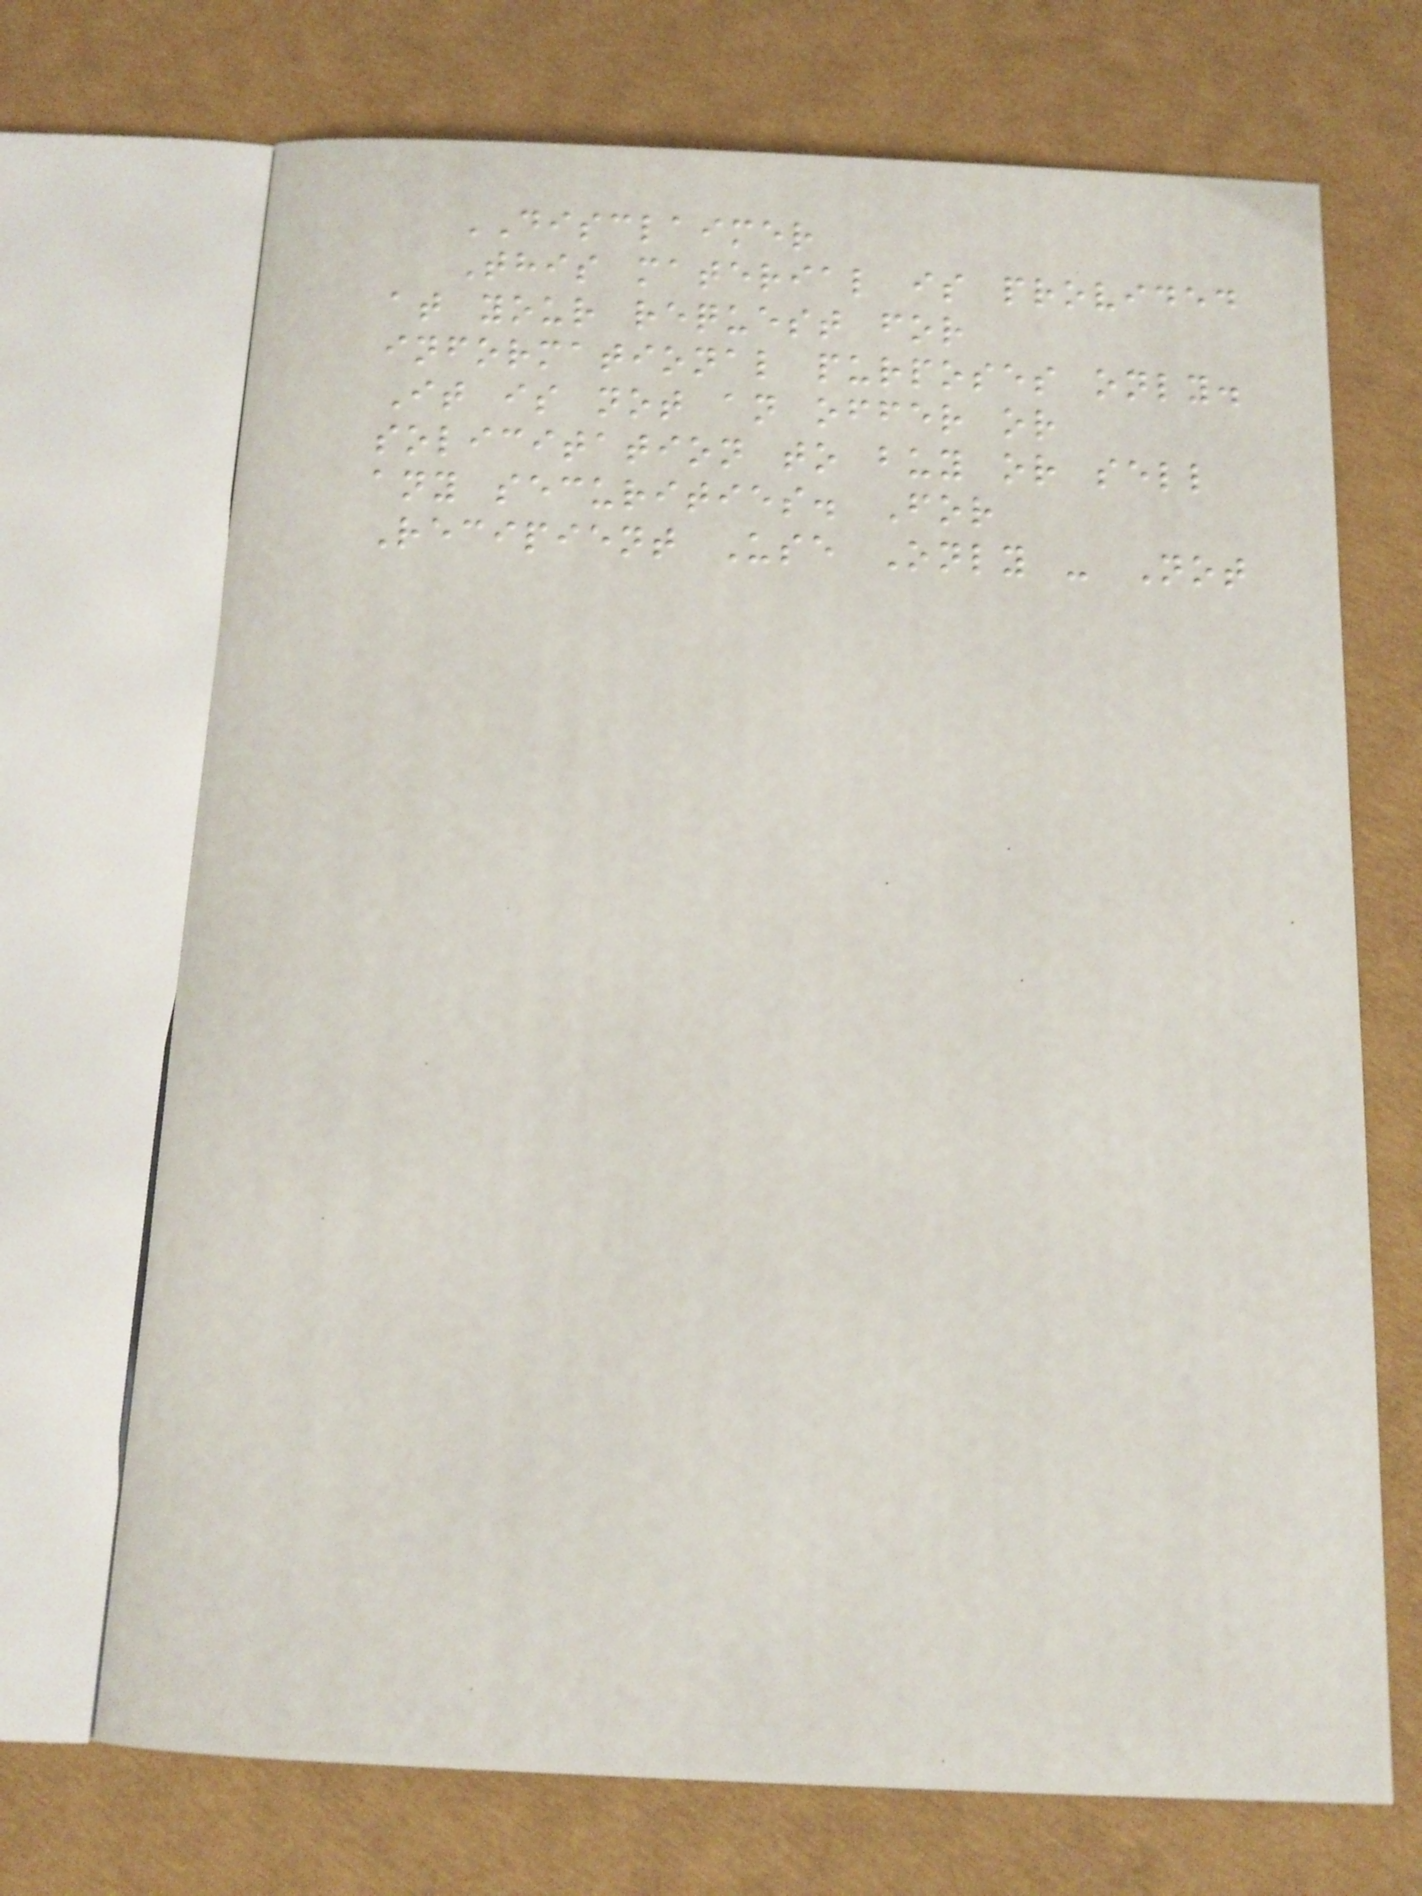DISCLAIMER
This material is provided
at your request for
informational purposes only.
It is not an offer or
solicitation to buy or sell
any securities. For
Recipient Use Only - Not
